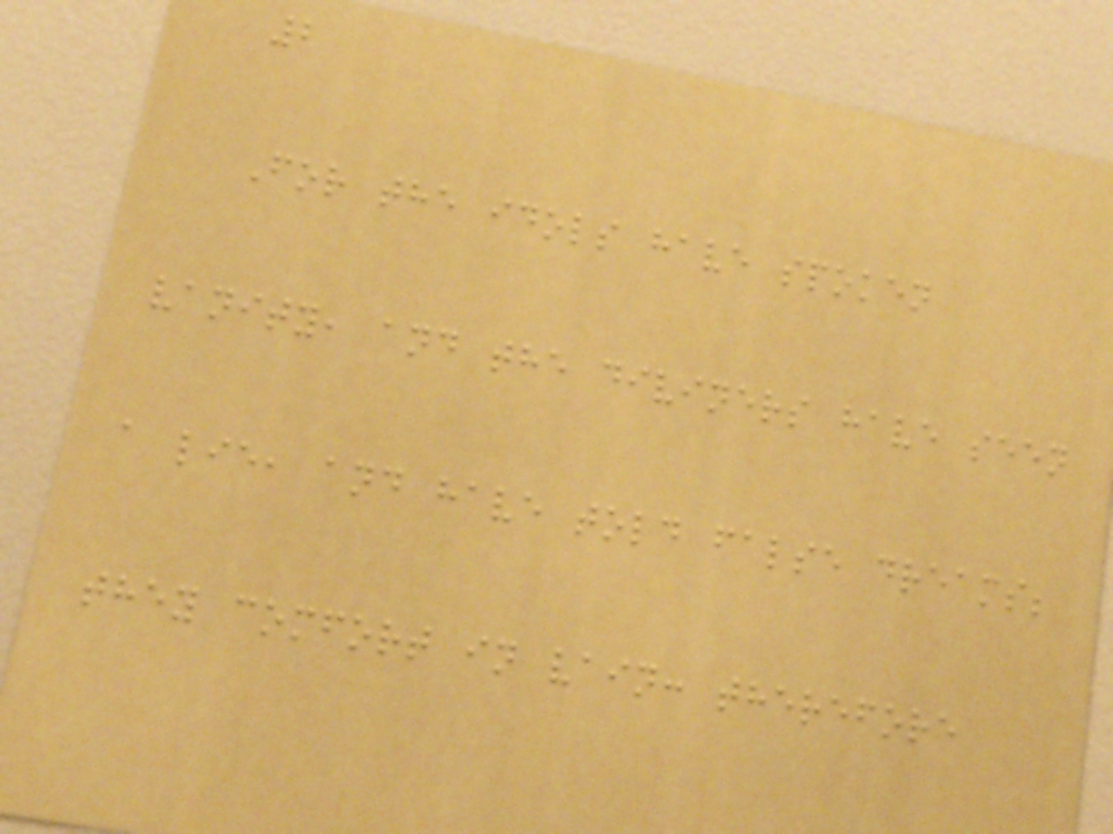2
For the idols have spoken
vanity, and the diviners have seen
a lie, and have told false dreams;
they comfort in vain: therefore
